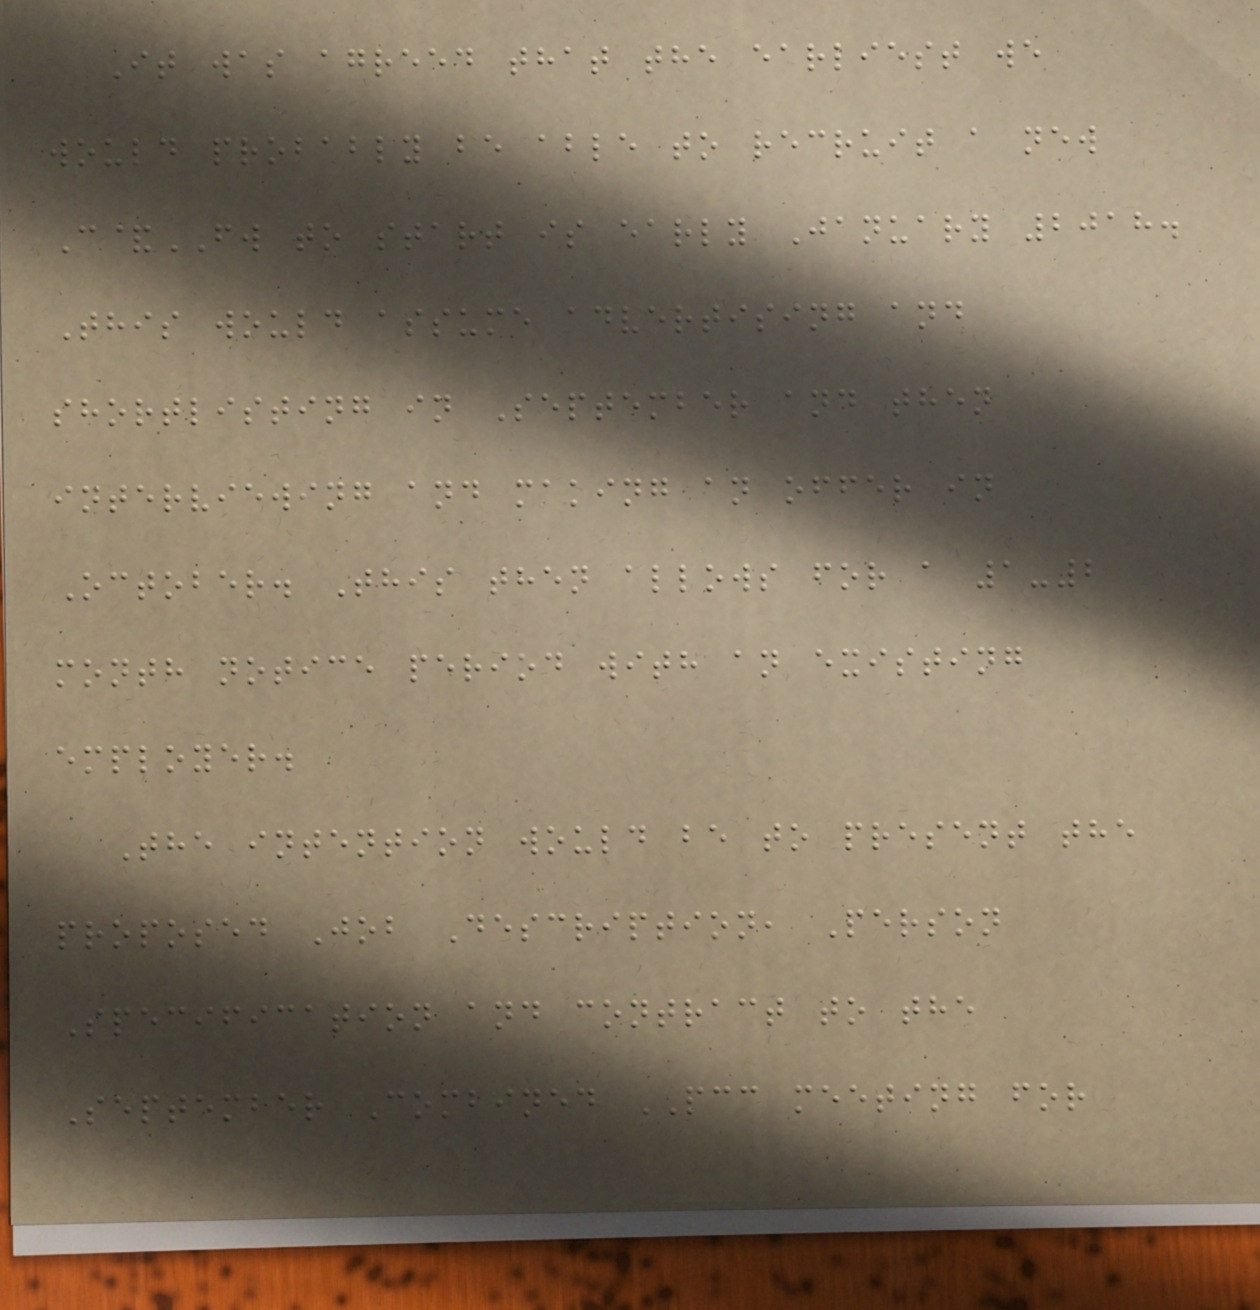It was agreed that the earliest we
would probably be able to recruit a new
C&FW to start is early January 2018.
This would assume advertising and
shortlisting in September and then
interviewing and making an offer in
October. This then allows for a 1-2
month notice period with an existing
employer.
The intention would be to present the
proposed Job Description, Person
Specification and contract to the
September Combined PCC meeting for
